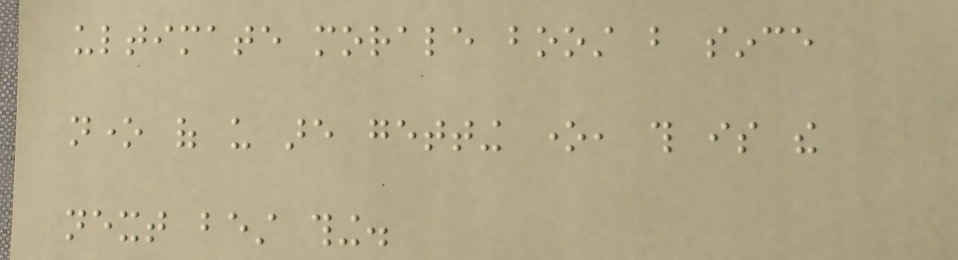ultimate morale boost but since
none of us are getting one, this is the
next best thing.
